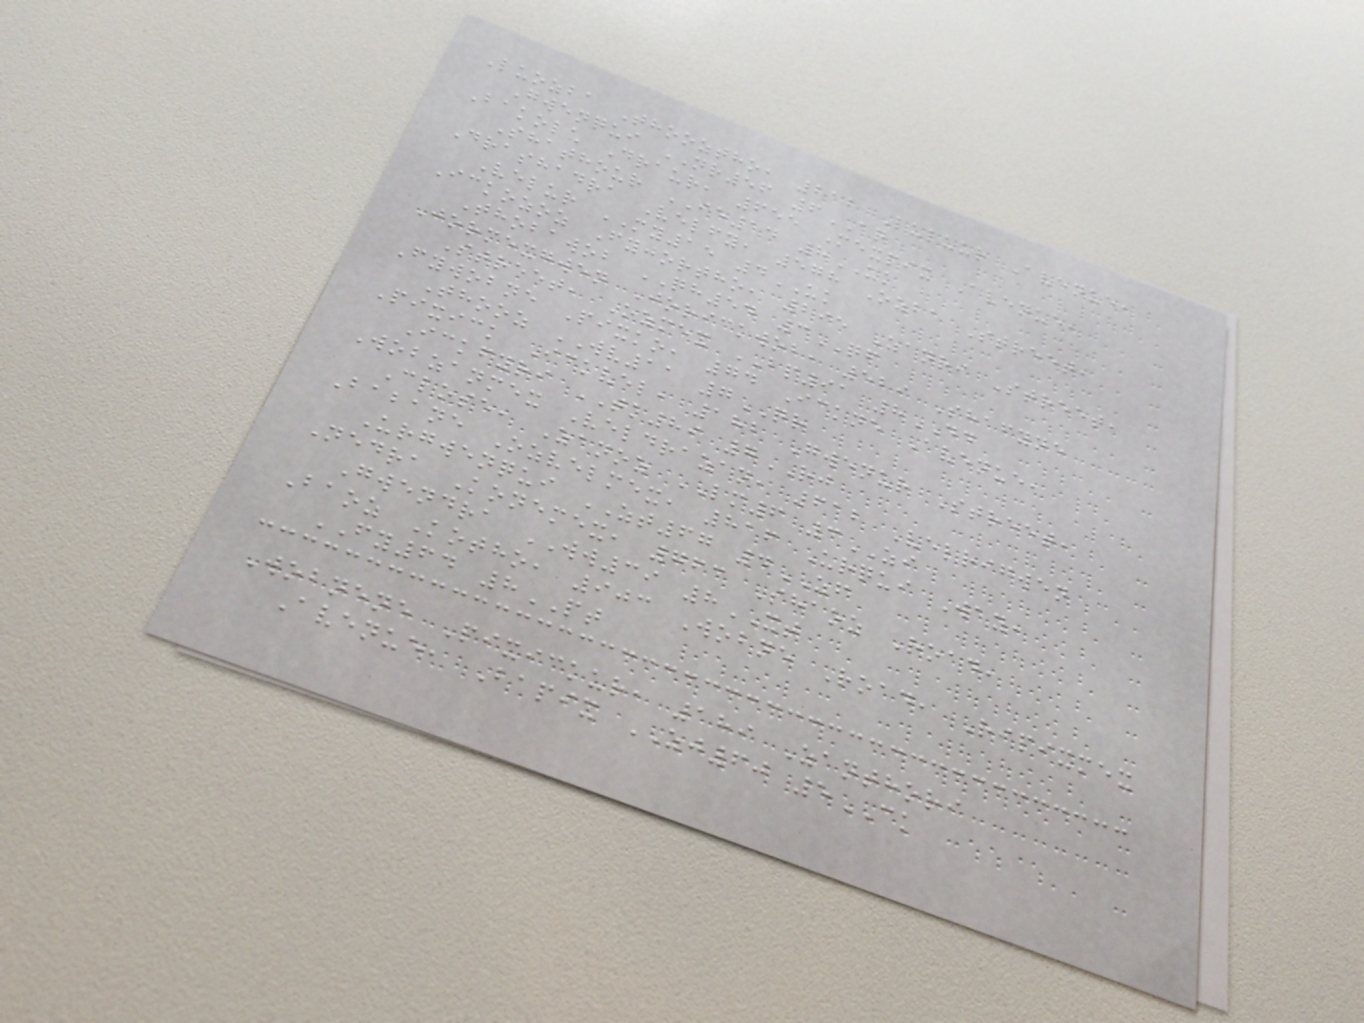Luozba Thooztho, 212 Luluur Avenue,
Gwenqui NR56 6AQ
Bakolu Draur, 655 Mexpix Avenue,
Shathour IE14 8UK
Drashadra Velfy, 578 Ozba Street,
Velur MY15 4UK
Ickozoz Fyjortho, 295 Zanri Street,
Thobawob QH54 3QF
Jormexgwen Jorickwob, 529 Shafyne
Street, Ozmex BP91 8DD
Fywobne Pixko, 74 Ickne Avenue,
Thooz WV11 7QR
Pixick Ickvel, 182 Gwenur Street,
Ickfyri TK89 7RJ
Wobzanmex Veldrazan, 612 Velrigwen
Close, Zanoz LM6 3ZI
Babane Ozvelmex, 816 Urqui Way,
Urgwenqui ZT67 4ZF
Nedra Konemex, 763 Shaoz Road,
Gwendra WW39 8XT
Baoz Kotho, 903 Wobne Road, Ripixmex
FY64 8PT
Wobnene Pixickur, 189 Zanthori
Avenue, Bapix ZJ60 5CK
